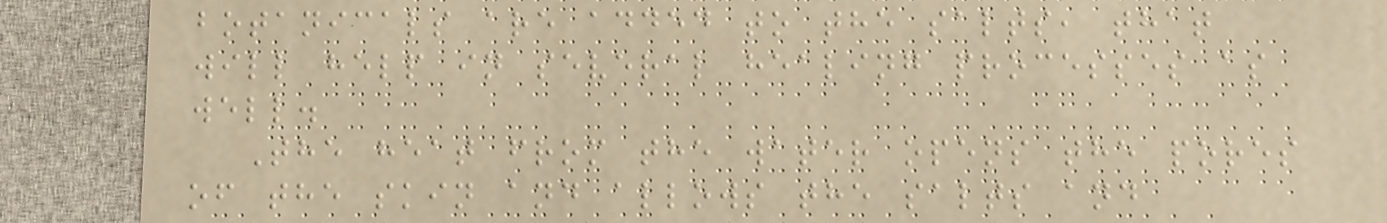botanicals are added to the salts, that
will help in several healing processes as
well.
The heat from the water opens the pores
of the skin and allows the salts and
